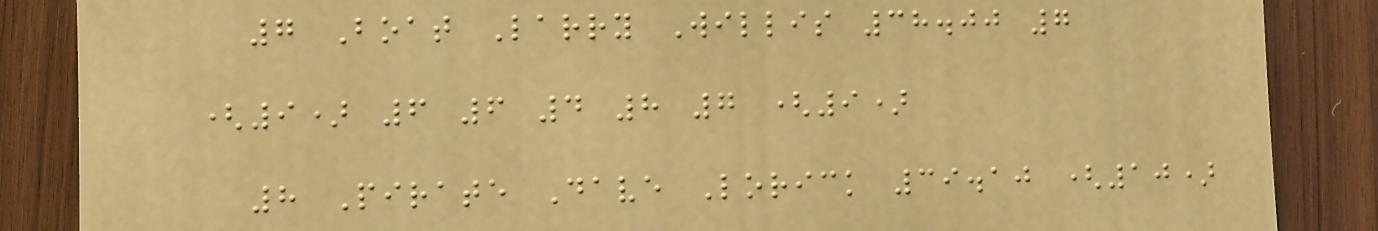7 Boat Larry Willis 38.00 7
(9) 6 6 4 8 7 (9)
8 Pirate Dave Lorick 39.10 (10)
